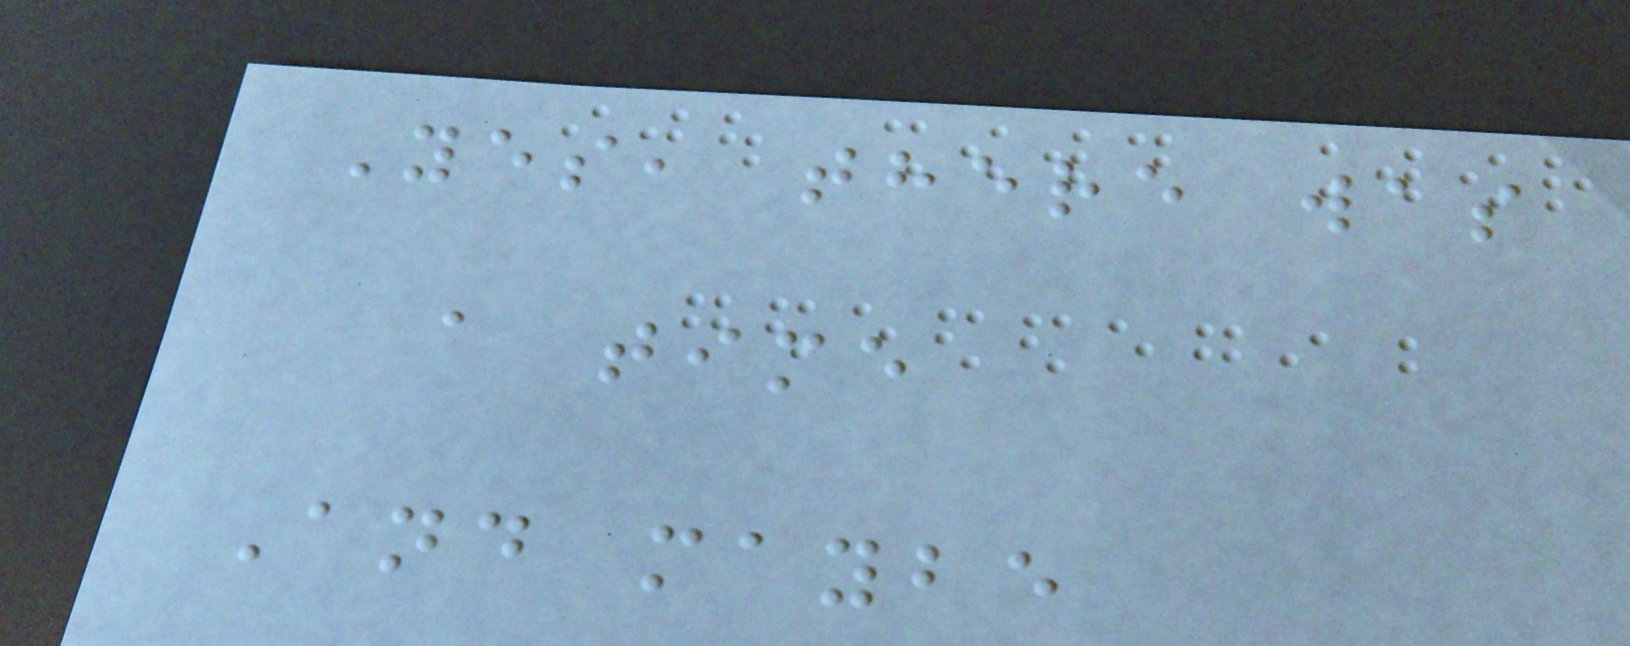Yes, there was
a time
And maybe
